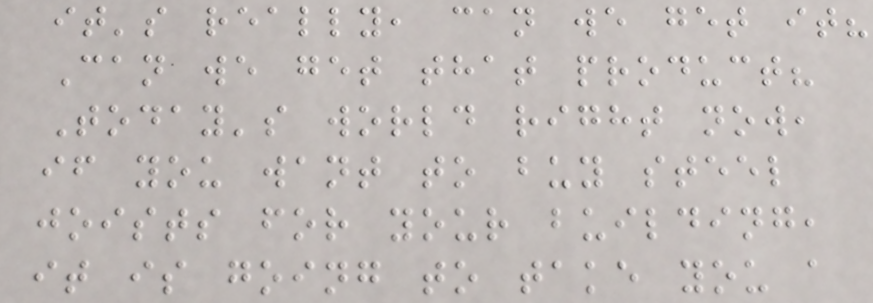it's really, can we get it?
Can we get that product?
Today's world right now,
if you want to buy steel
joists for your building,
it is going to take you a
